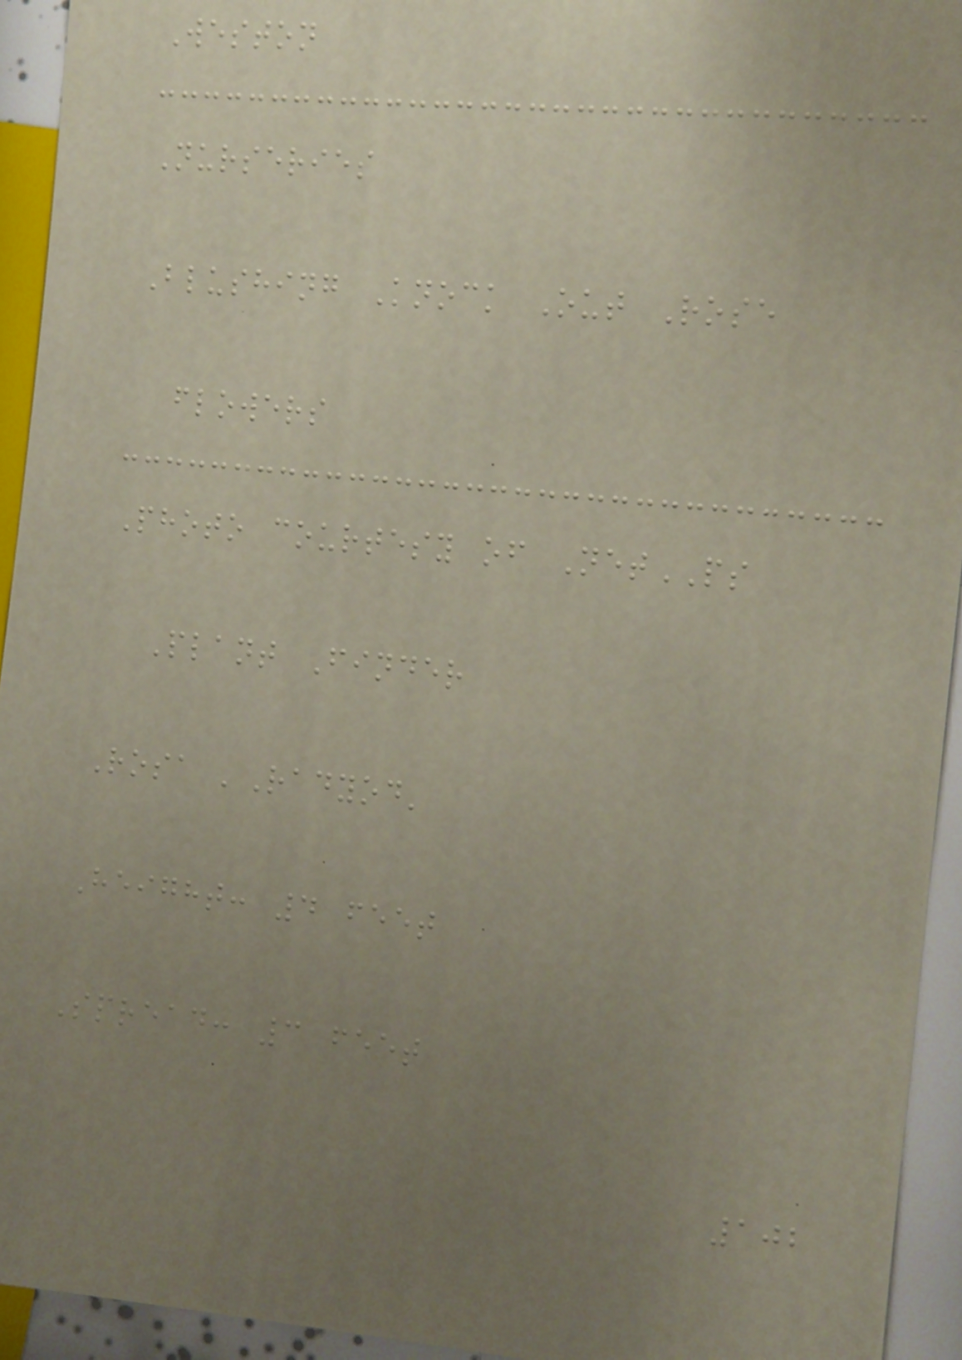Weston
Nurseries
Blushing Knock Out Rose
flowers
Photo courtesy of NetPS
Plant Finder
Rosa 'Radyod'
Height: 4 feet
Spread: 3 feet
102
